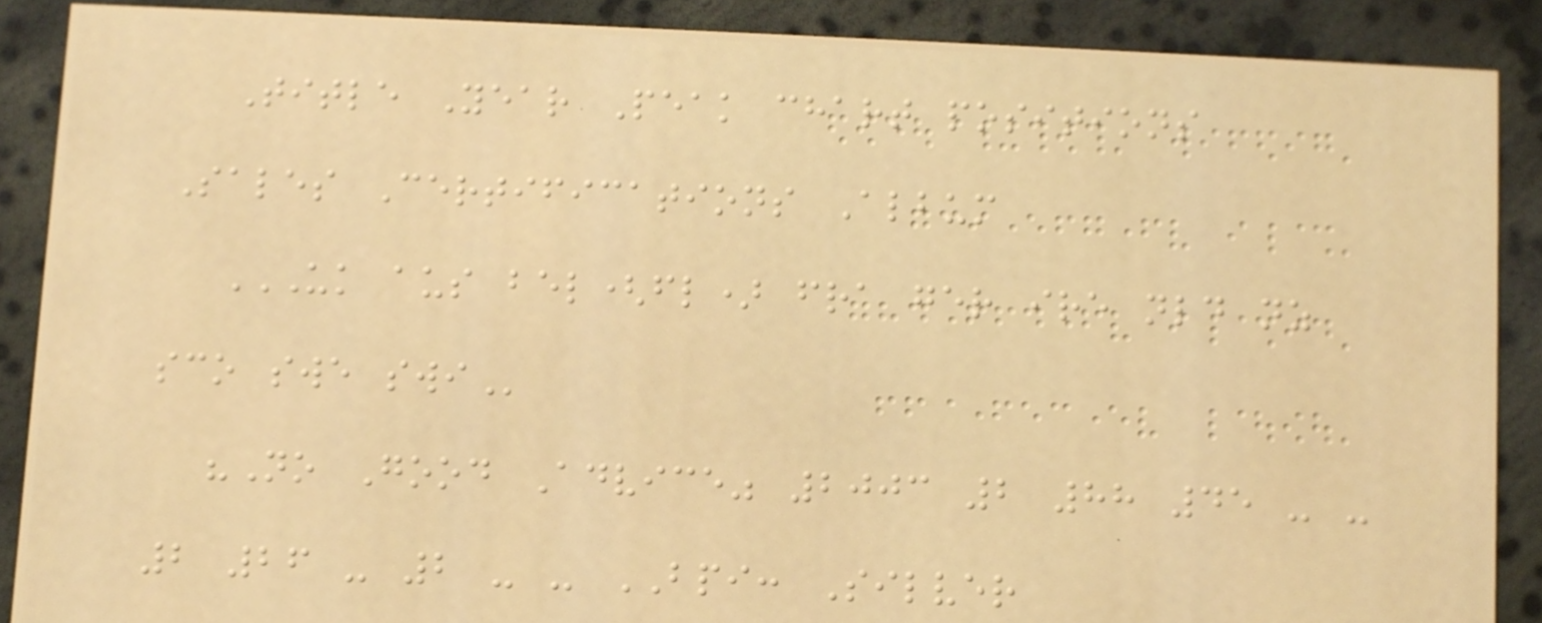Title Year Peak chart positions
Sales Certifications Album
UK AUS BEL(FL) FRA GER IRE NLD NZ
SCO SWE SWI
"No Good Advice" 2003 2 88 45 - -
2 26 - 2 - - BPI: Silver
